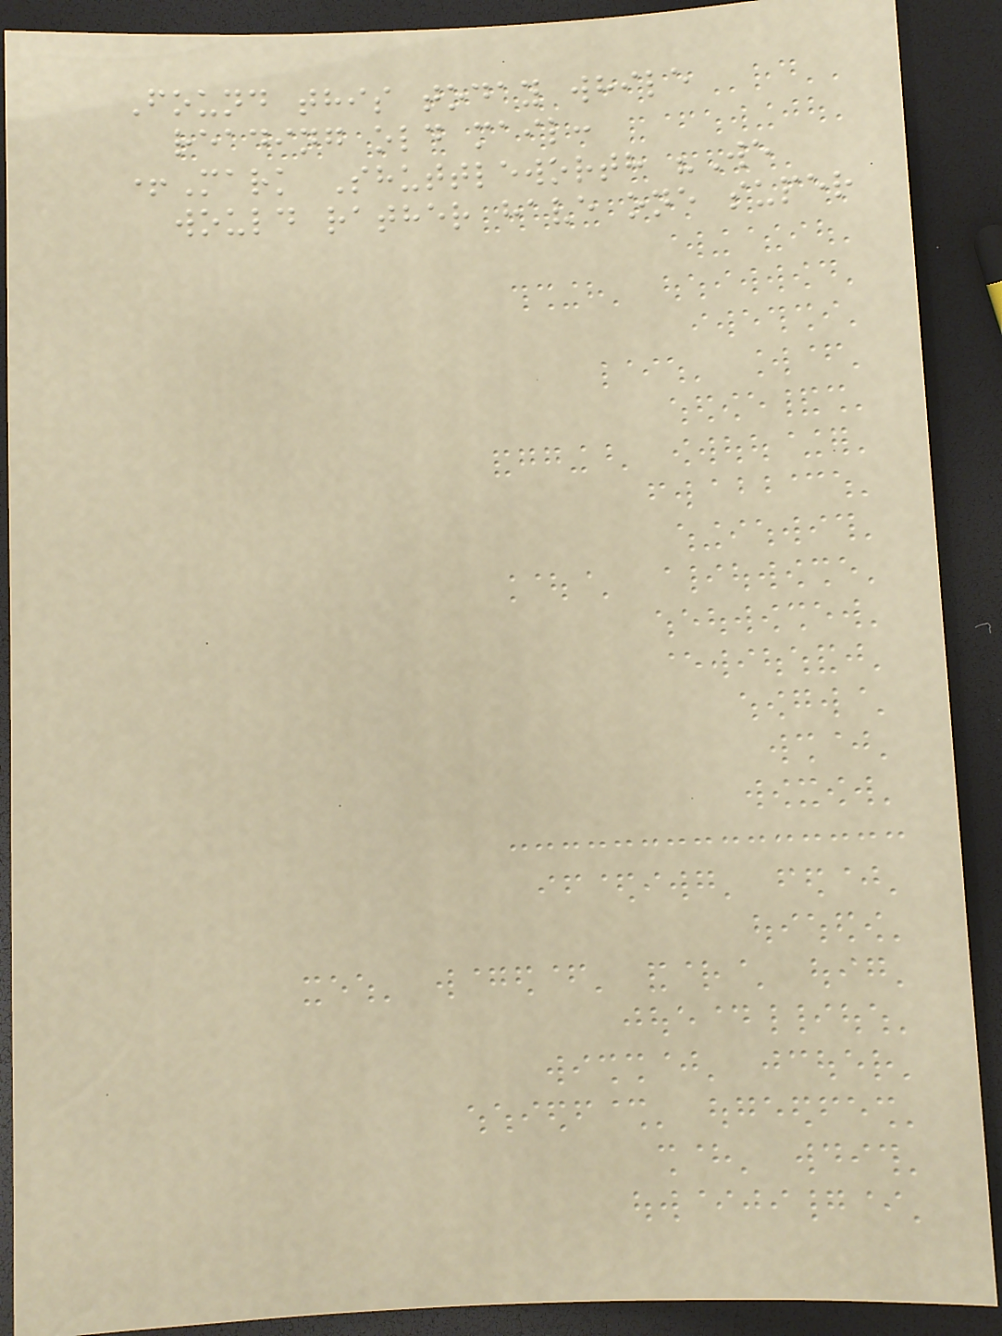Found this today while
reading old mail:
+Mark Shuttleworth "We
would rather have one super
